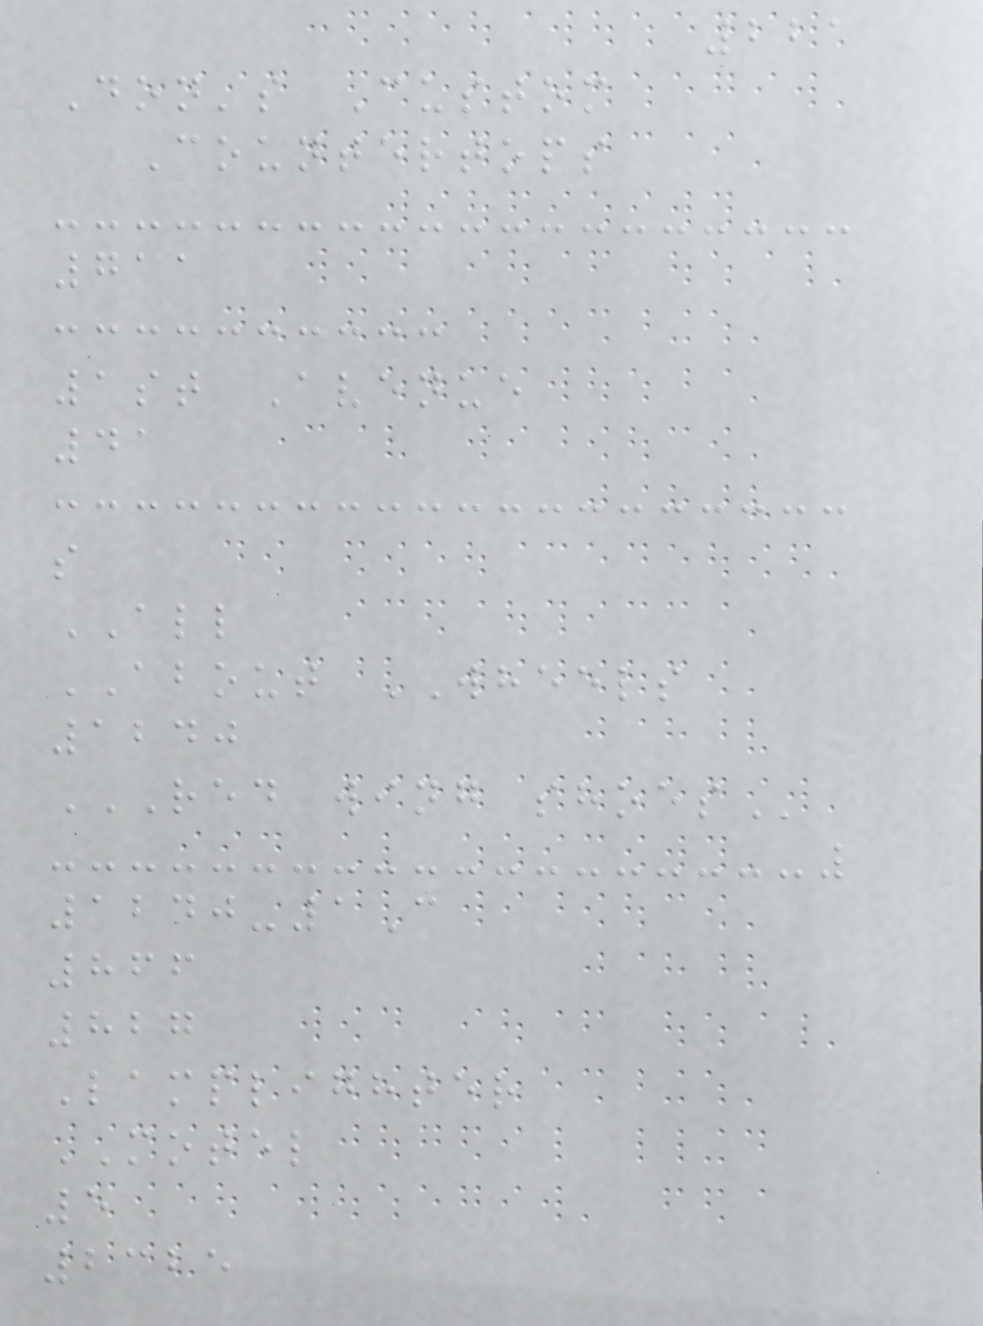221
Don's Custom
Countertops
711
1st Avenue
41
s
ALL
ABOUT WHEELS
1240
RED WING SHOES
1240-1C
866
827
Lamplighter
MOTEL
5
2325
